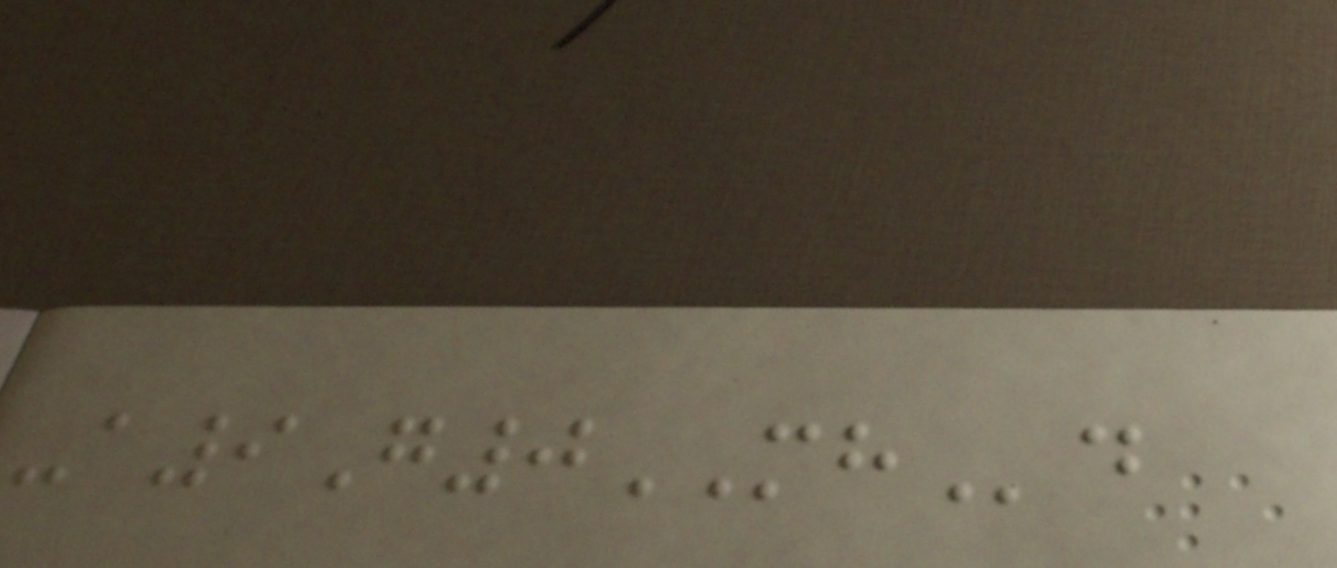-a9G0MHd
